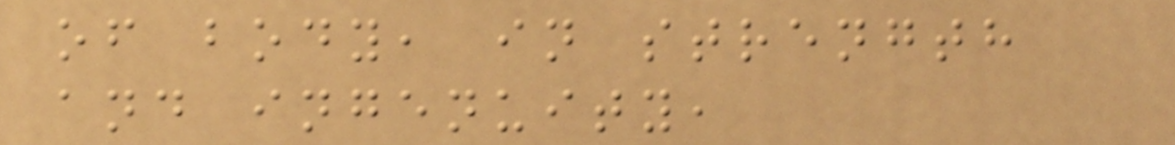of body, in strength
and ingenuity,
